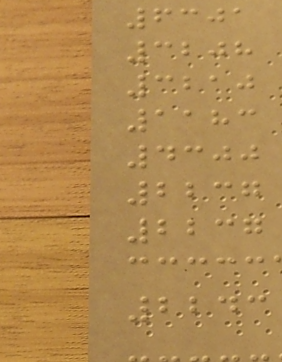6301
3208
3210
1183
4300
2237
2237
2243
